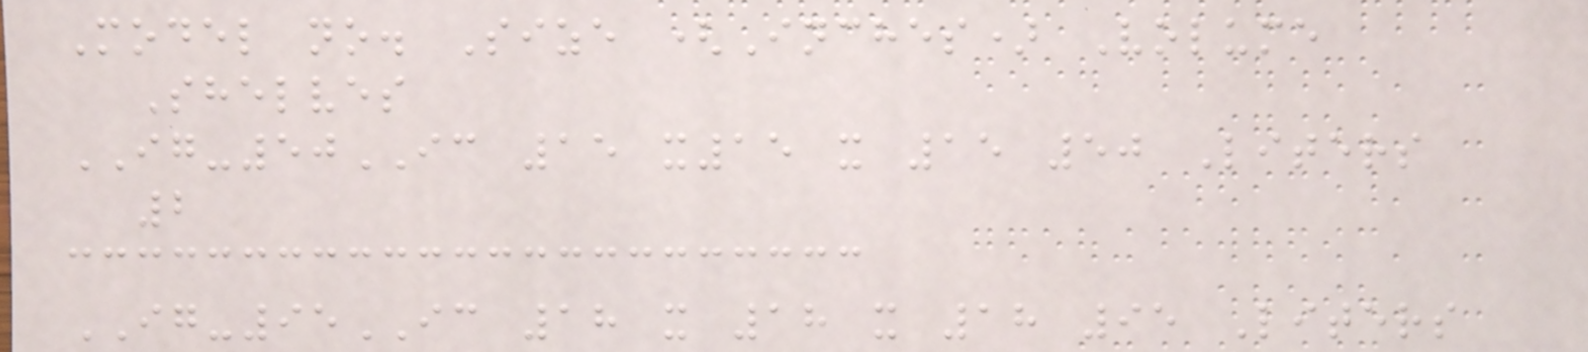Model no. Size (Inches) Volume
Shelves
IG-50IC 15 x15 x 15 50 Liters
2
IG-95IC 18 x 18 x 18 95 Liters
